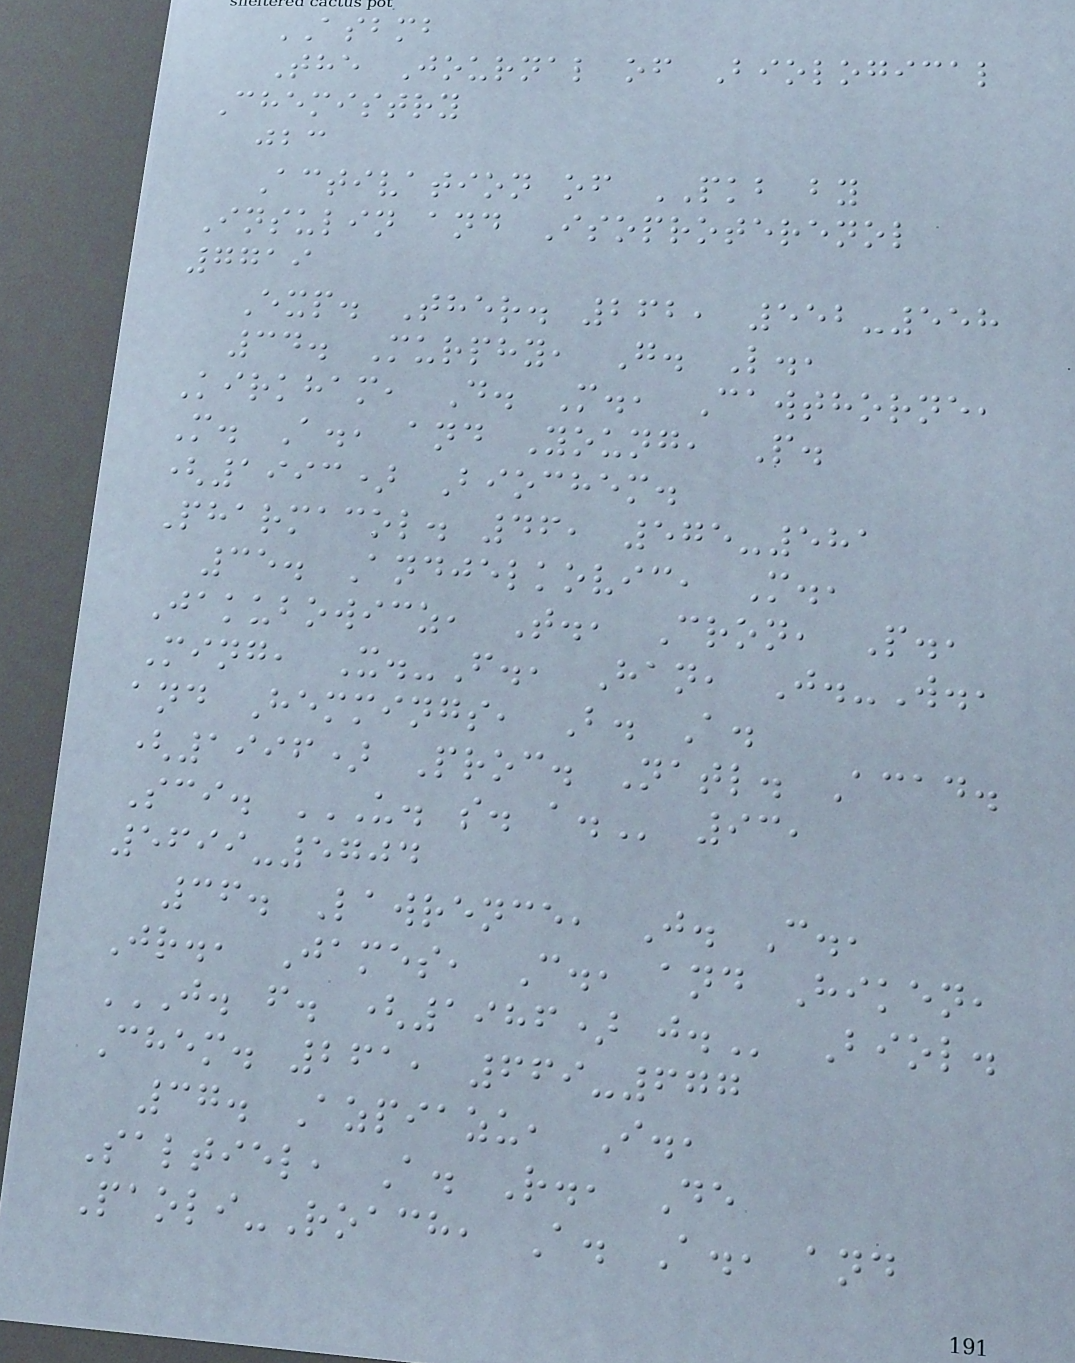ASBMB
The Journal of Biological
Chemistry
jbc
Activation of PKB by
Insulin and Isoproterenol
7719
Exp. Ther. 262, 552-558
34. Murphy, G. L.,
Kirkham, D. M., Cawthorne,
M. A., and Young, P.
(1993) Biochem.
Pharmacol. 46, 575-581
35. Andjelkovic, M.,
Jakubowicz, T., Cron, P.,
Ming, X.-F., Han, J.-W.,
and Hemmings, B. A.
(1996) Proc. Natl. Acad.
Sci. U. S. A. 93,
5699-5704
36. Lawrence, J. C.,
Jr., James, C., and Hiken,
J. F. (1986) J. Biol.
Chem. 261, 669-677
37. Azpiazu, I.,
Saltiel, A. R., De
Paoli-Roach, A. A., and
